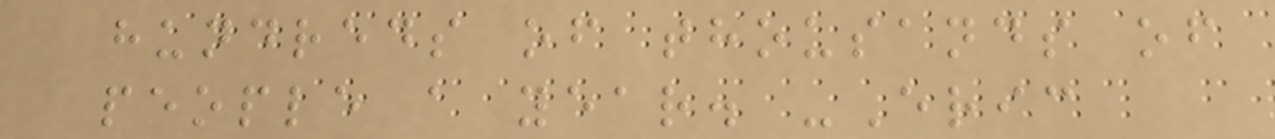hundreds of thousands of
people a year. -Eric
